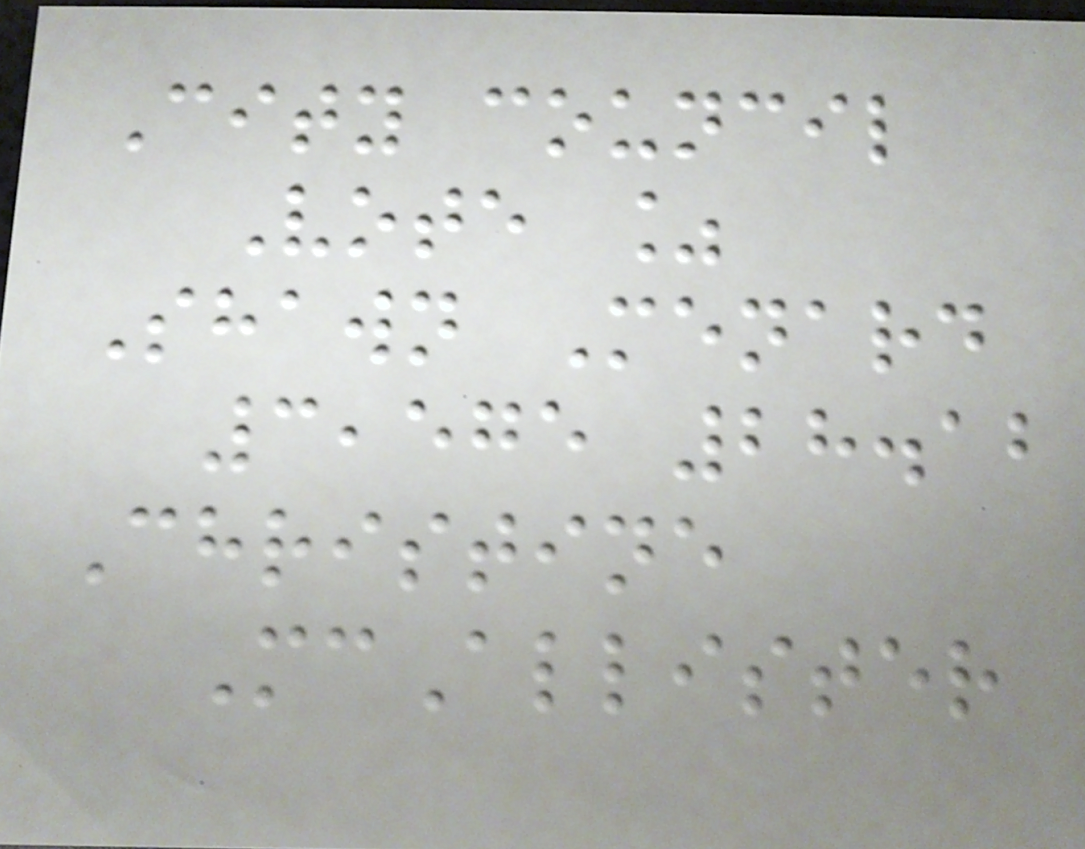City council
Vote %
Shawn Menard
3,575 28.12
Christine
McAllister
